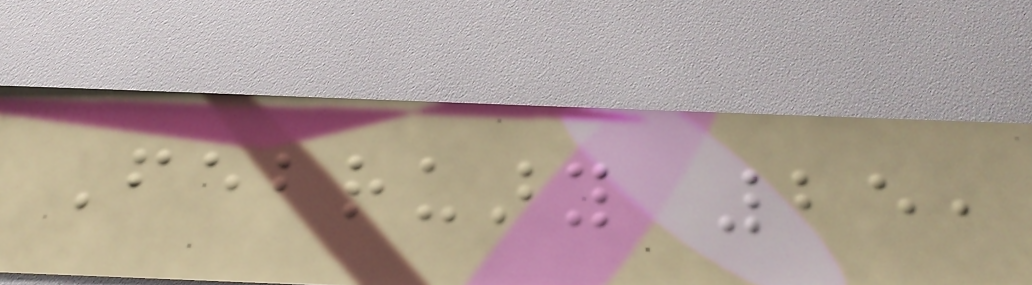February 25,
